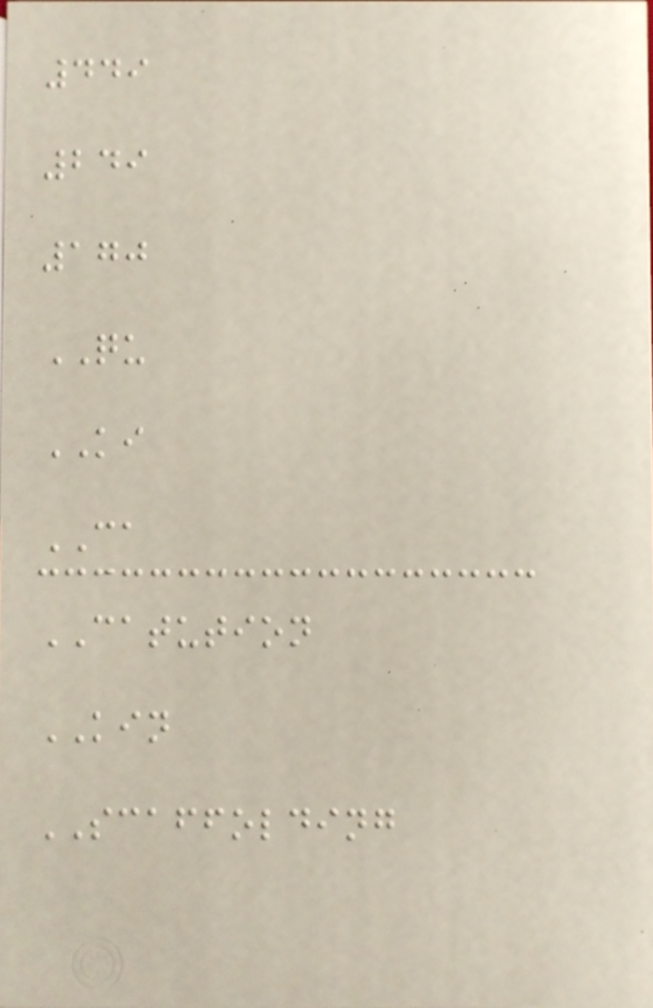449
249
170
QU
KI
CA
CATUTION
KIN
SCAFFOLDING
